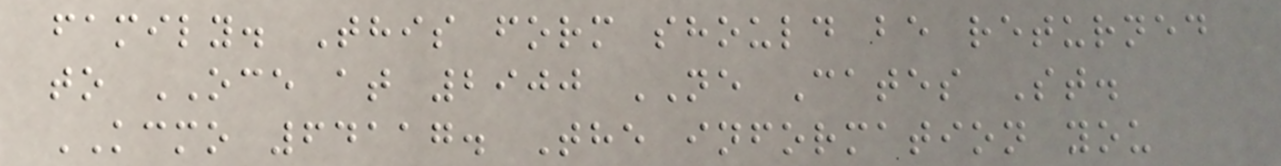family. This form should be returned
to OCE at 2900 NE Cates St.
KCMO 64117. The information you
